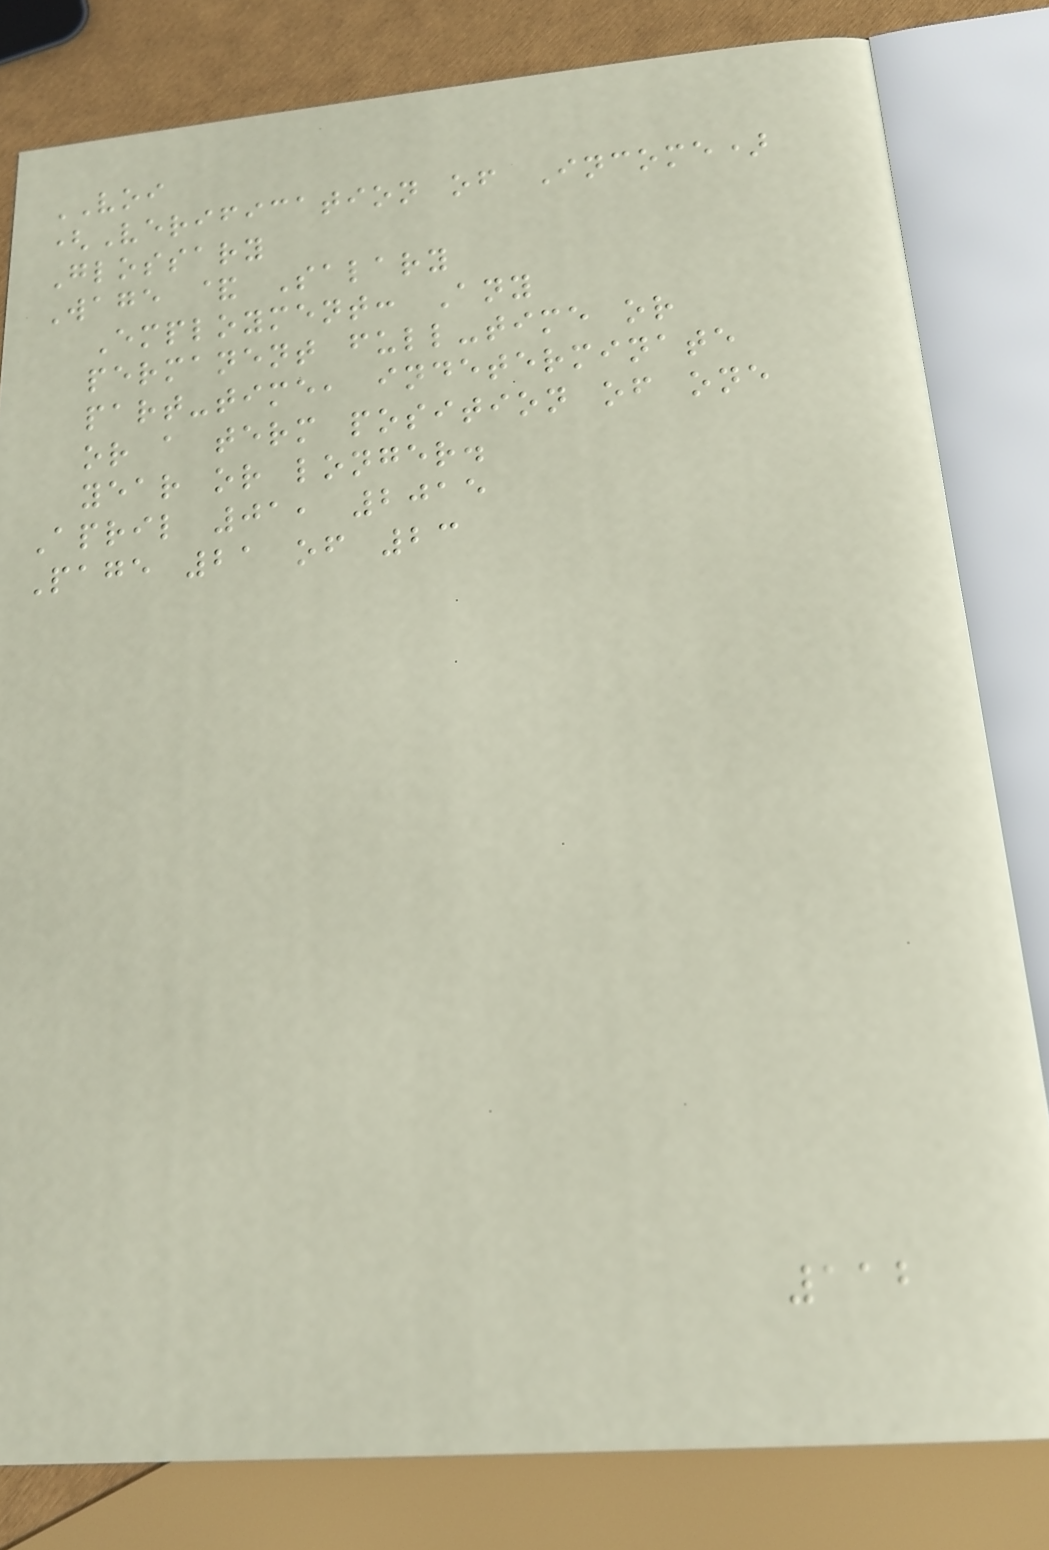VOI
(Verification of Income)
Glossary
Wage & Salary
Employment: Any
permanent full-time or
part-time, indeterminate
or a term position of one
year or longer.
April 01, 2015
Page 21 of 23
112
